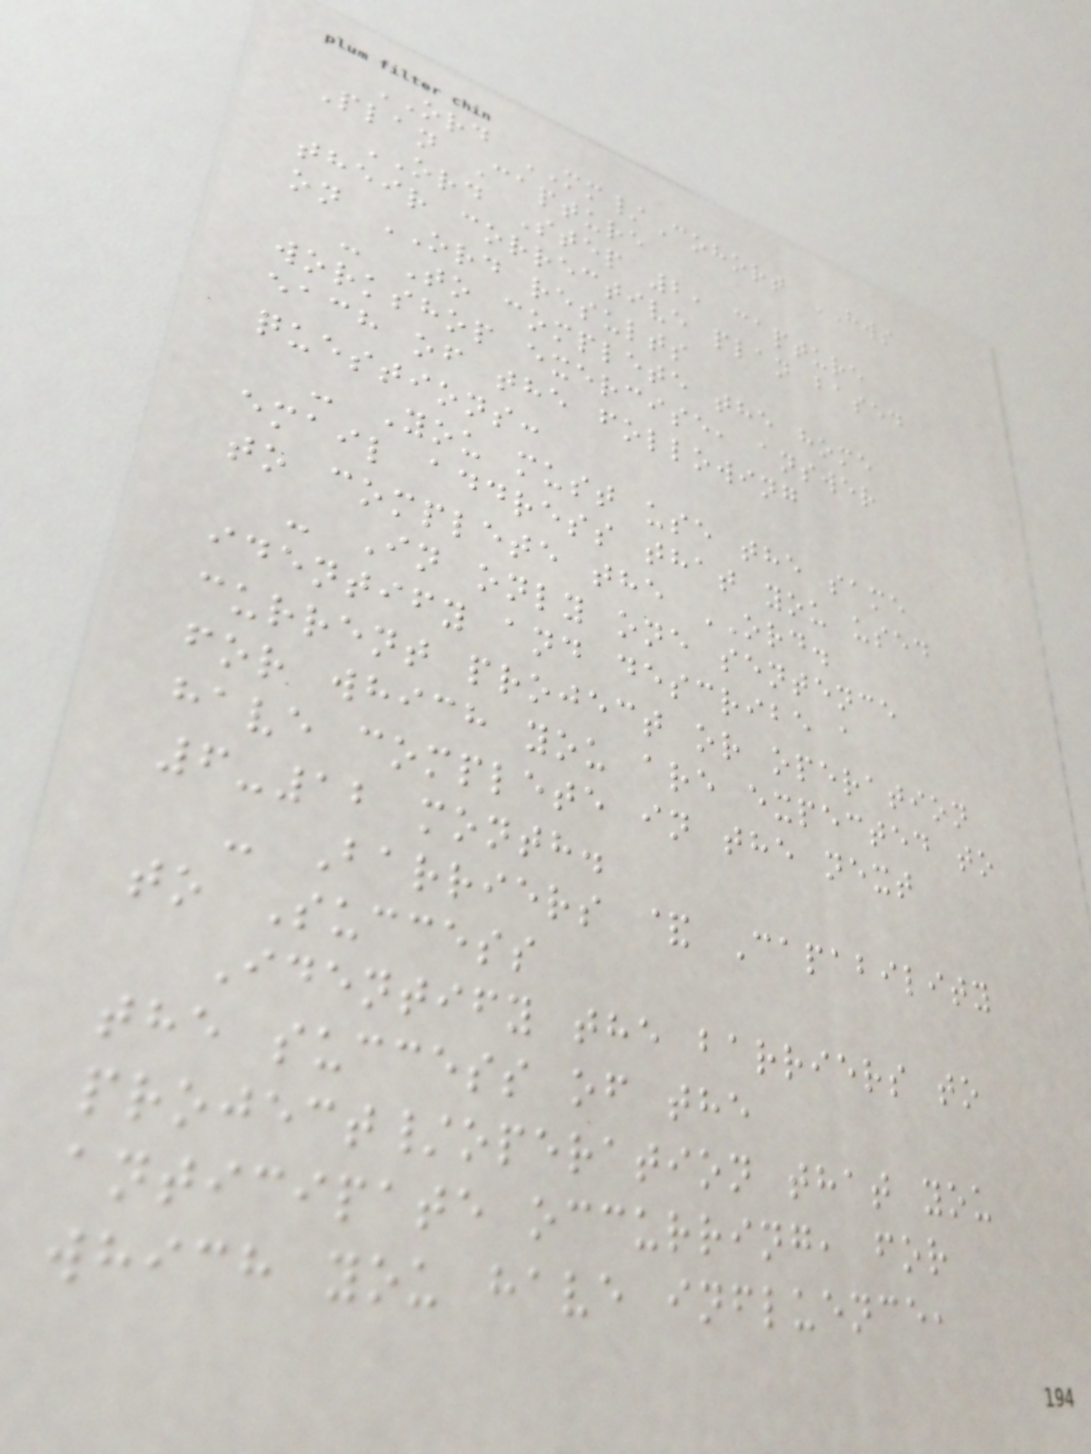ORD MM/Cohort HWS
Plan Capture
ORD Step 2, capture
their corrective plan based
on ORD results
- To complete the home
workshop exercise, answer
each of the following
questions:
- You must use the same
email address that you used
to complete the ORD.
- In only one sentence
identify and describe a
current project or operation
for which you are expected to
have complete in the next
6-12 month.
- Barriers & Capability
to Success
Identify the barriers to
the success of the
project/operation that you
anticipate occurring, for
which you have influence,
